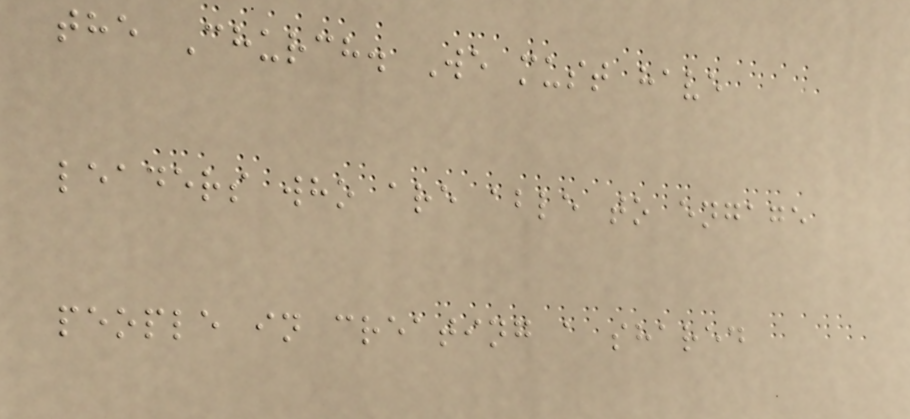the Church. We must have
leaders who are able to engage
people in creating a shared
